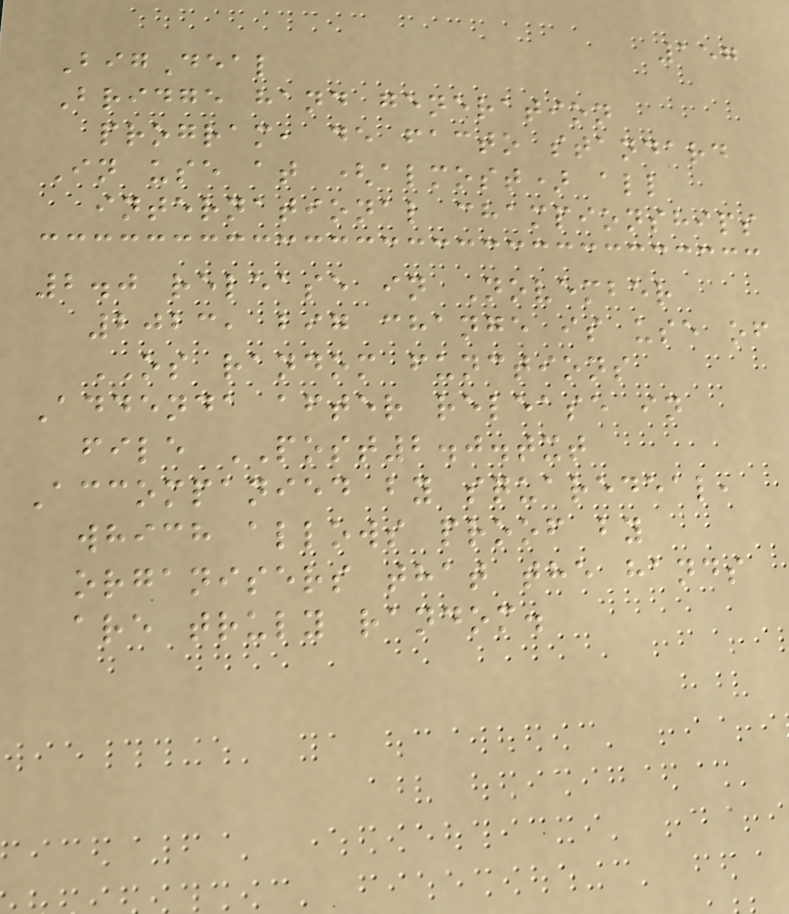157
BigDeal
Bridge hand generation
program, de facto standard
In use at (almost) all
international championships
2.0 release in November
2023, big change is use of
OS random functions
Addenda after release in
file POST2.0.txt
Accompanied by squaredeal,
which allows proof by
organisers that the hands
are truly random.
